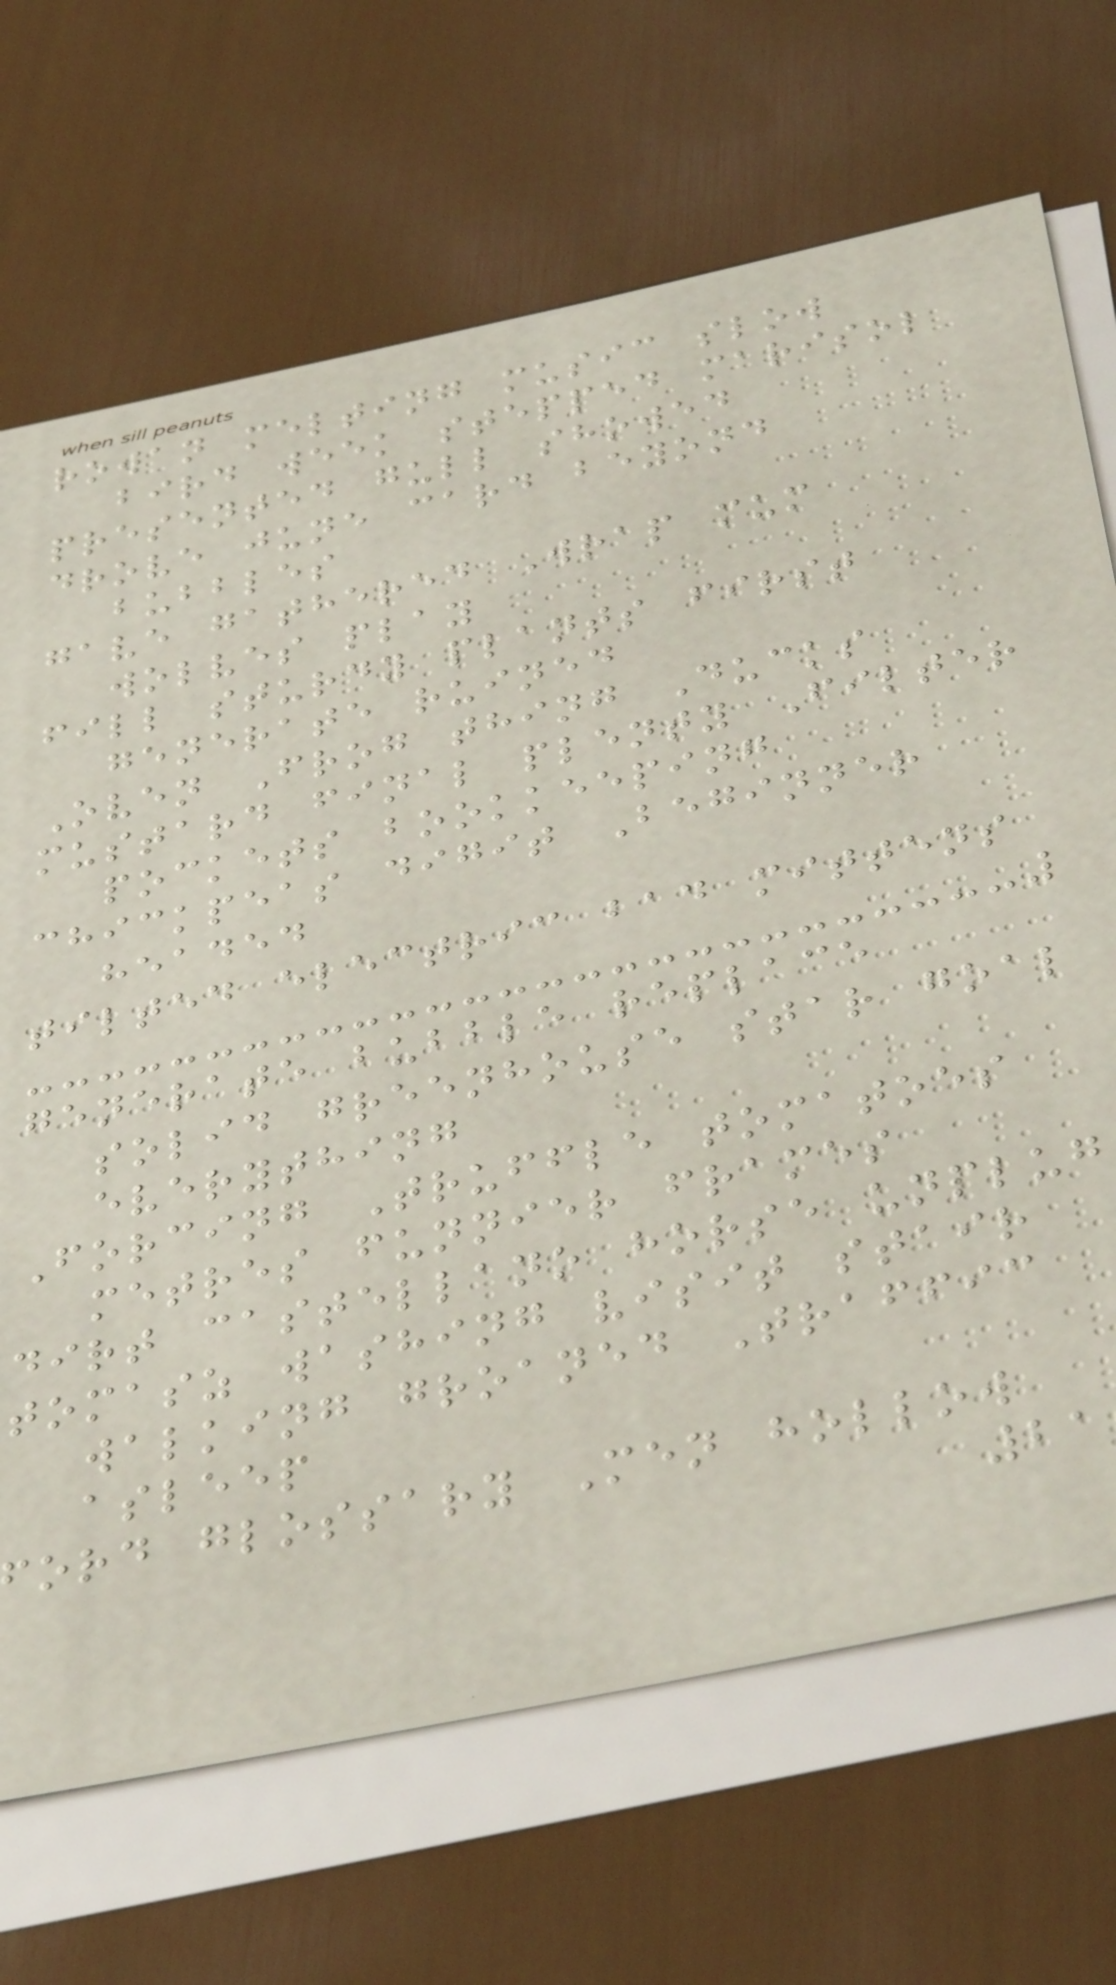rowan melting music slow
bird week stepped marisol
presented gull showed
drove june card beyond
bubbles
gave gathered Wrap mum
wolves play
fill sturdy plants first
generate ruined
Oven Frog thing Ducks
mustard final plenty Filter
pockets bookkeeping
chickpeas digit Beginner
headed
tilted electric bad mittens
generate bubble replace
solid greenhouse star goal
everything
Forcing Truffle tomatoes
metres funnier frames
dirt castellano horse unplug
tomasz washing visit stair
walking groaned Traffic
asleep
ord glossary Men hollow
